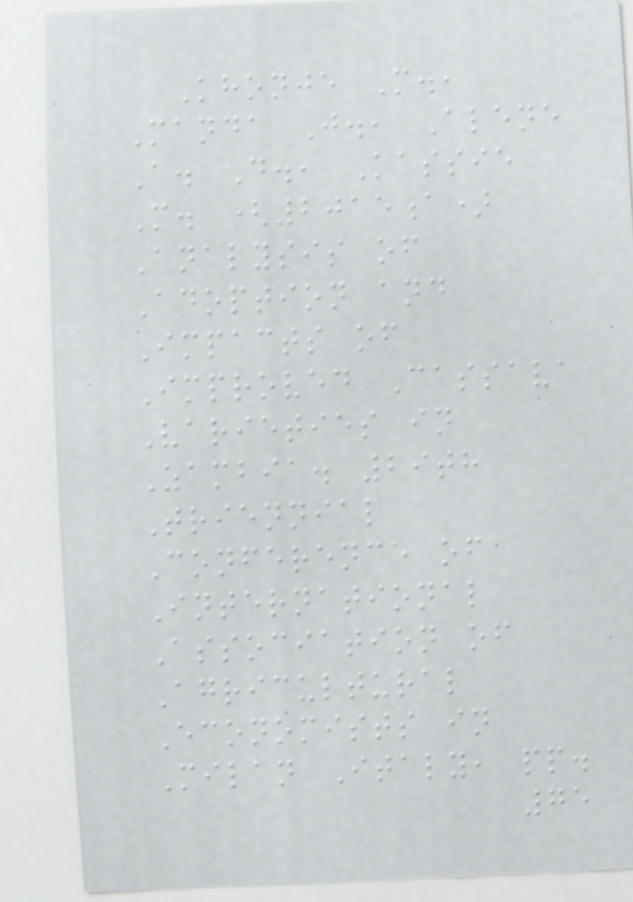Khonje M.,
Manda J., Alene
A. D., Kassie
M. (2015a)
Analysis of
Adoption and
Impacts of
Improved Cassava
Varieties in
Zambia. 29th
Triennial
Conference of
International
Association of
Agricultural
Economists in
Milan Italy, pp.
75
